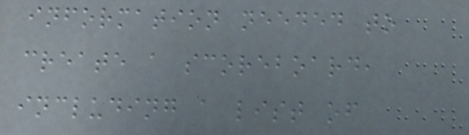information needed to
create a scoreboard,
including a list of
